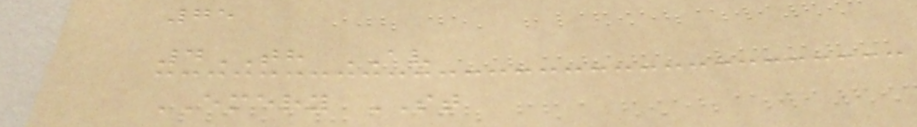75
4TH AV
EMERY ST
